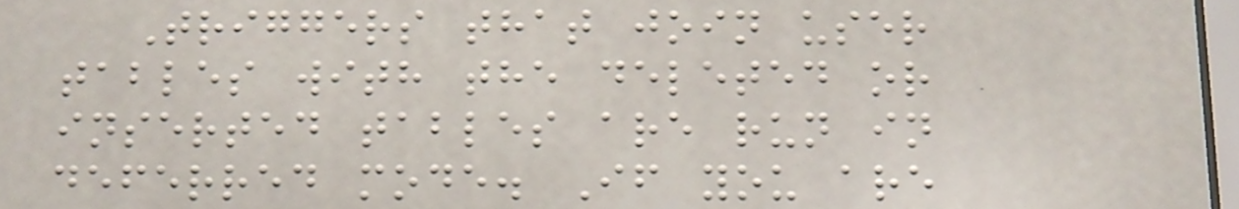Triggers that join user
tables with the deleted or
inserted tables are run in
deferred mode. If you are
